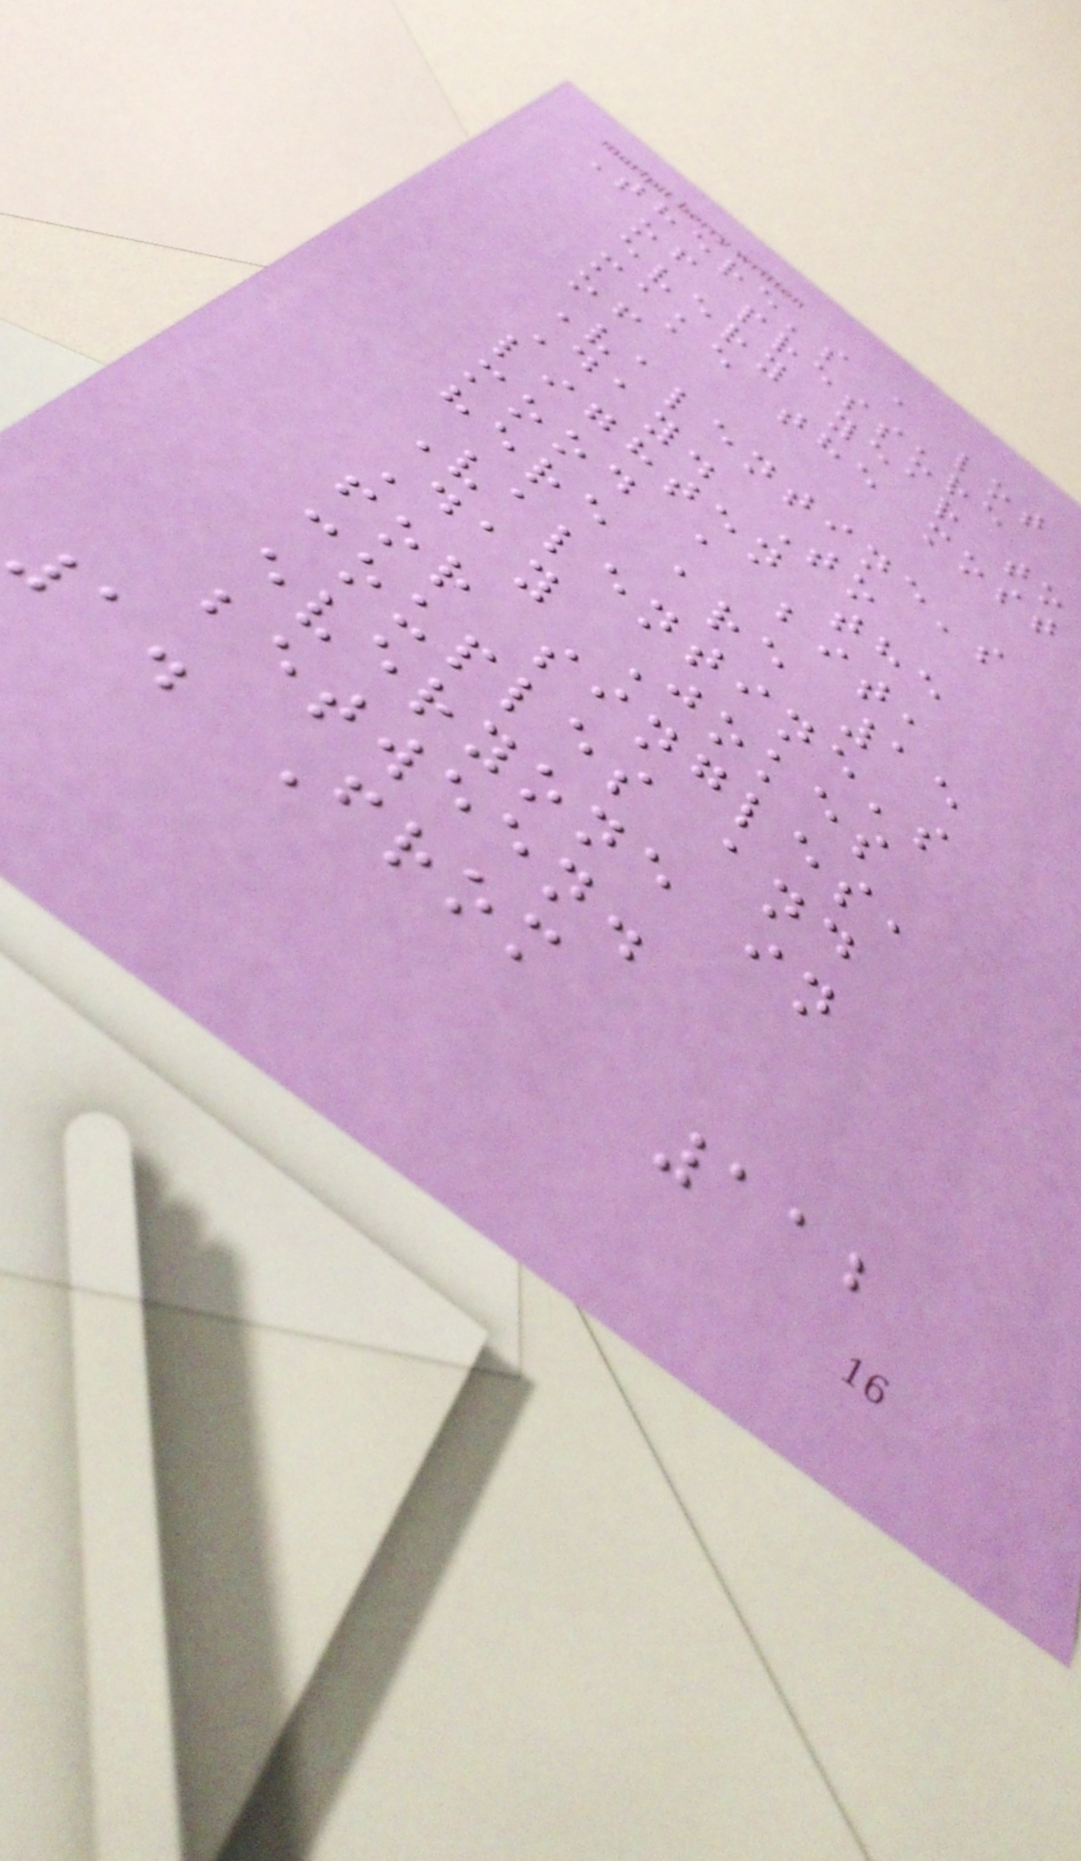There's a lot
of pressure
every year to
make the most
of
Valentine's
Day. To
lighten the
mood a bit,
here are 15
Valentine's
Day Jokes
for singles,
couples and
everyone in
between.
1. From
112
